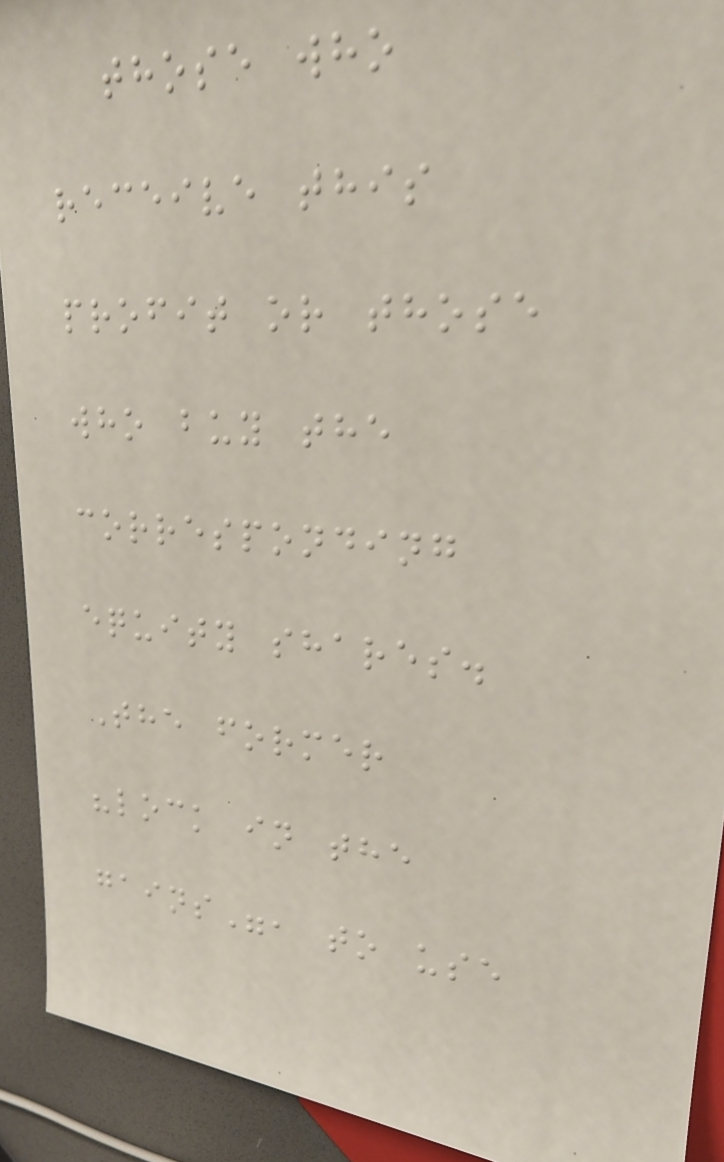those who
receive this
profit or those
who buy the
corresponding
equity shares.
The former
"lock in the
gains", to use
